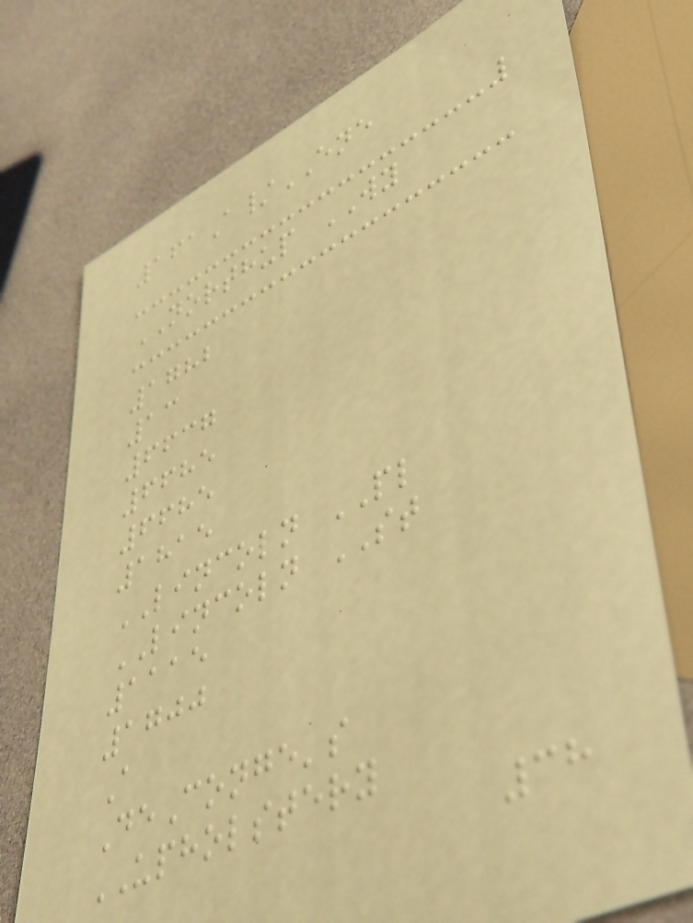161A/ENE
NORTHUP WY
1782
13
6637
6685
6685
1815
LINCOLN PL
LINCOLN ST
1115
1700
A
DeConge's
UPHOLSTERY
38
